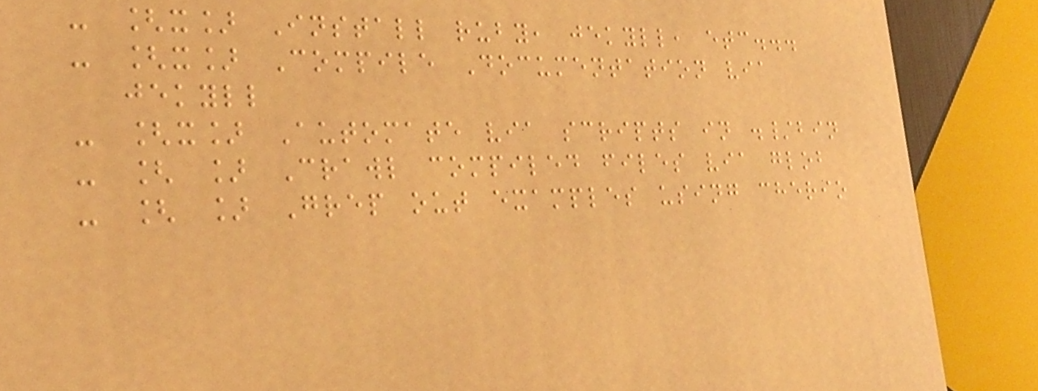- [x] Install ruby, jekyll, etc...
- [x] Compile Documentation via
jekyll
- [x] Automate via scripts in ./bin
- [ ] Crawl compiled files via glob
- [ ] Grep out examples using cherio
